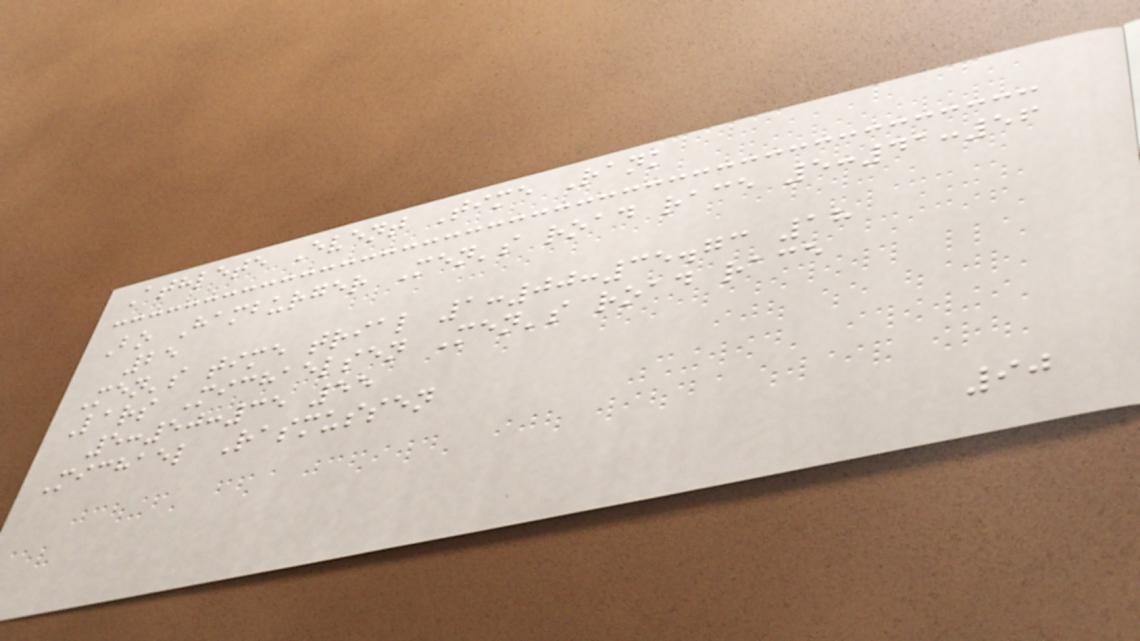Athlete Event Time Rank
Bo Hamburger Men's road race 5:41:56
25
Men's time trial 1:00:35.73 18
Lars Michaelsen Men's road race
5:50:35 55
Michael Rasmussen
90
